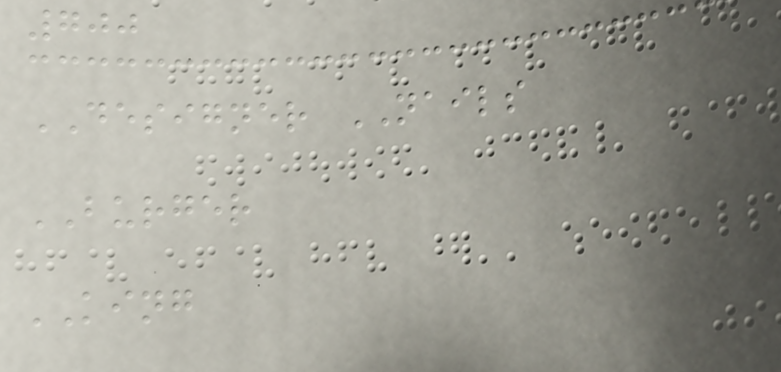700
DESIGNER NAILS
BURGER
KING
